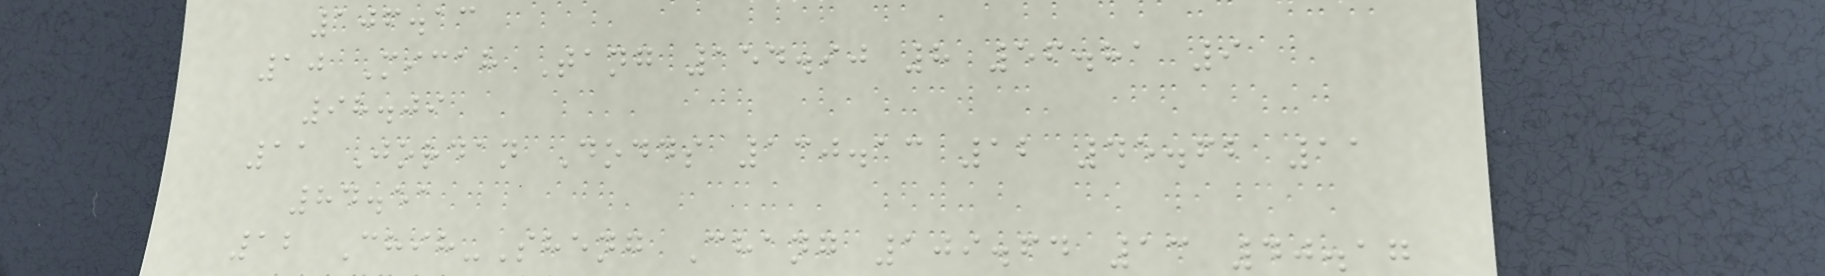106.13
10 Micah Tang 154.90 8 56.81 9
98.09
11 Jordan Dodds 130.13 12 45.62 11
84.51
12 Chih-Sheng Chang 109.64 13 40.17
